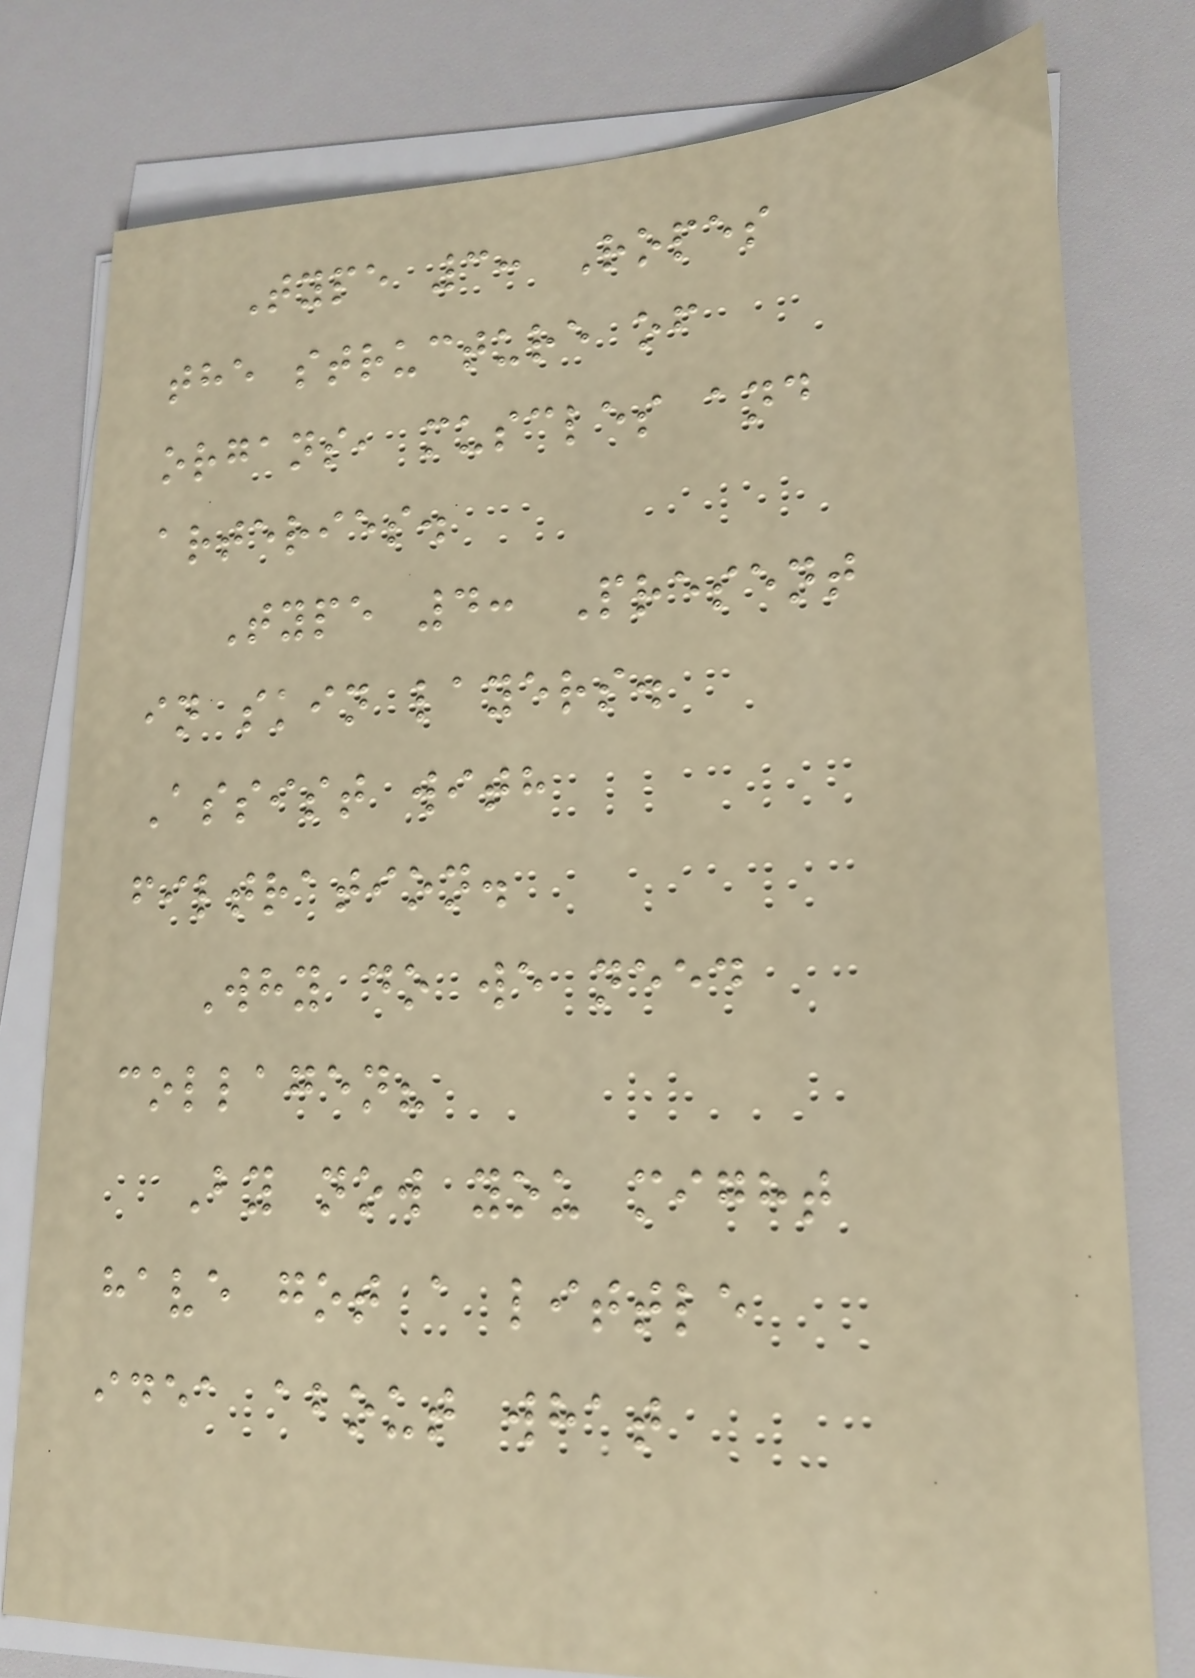Type 3: Ropes
the structure of
organs, muscles and
arteries.
Type 4: Present
in skin layers.
Assist with
filtration.
Why do we need
collagen?
By now you might
have got a little
idea about what
